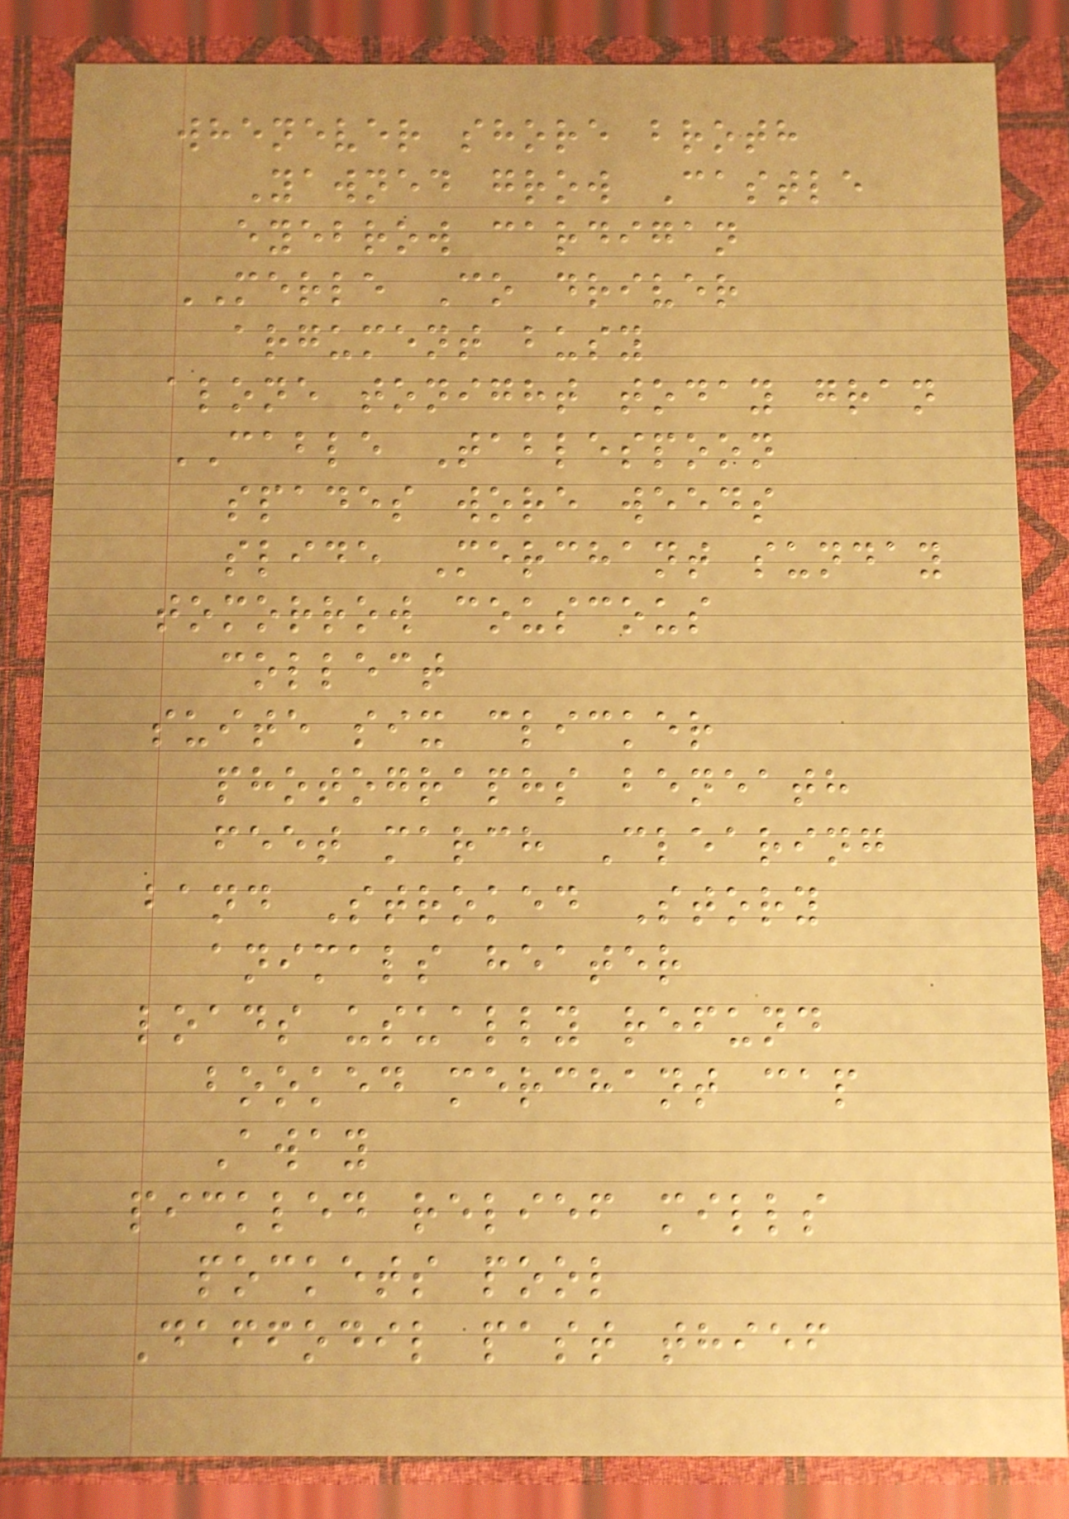whenever shore broth
Yawned grow Castle
eyebrow cardigan
MERLE Co driver
argument busy
alone tonight today gran
CABLE Tablespoon
spades wore weeds
slide Merchant sunday
tomorrow couscous
collect
suite six clicker
photographs beneath
feet march Clearing
band Stroked Story
animals heater
loads usually refund
booked merchant cap
Away
pickled relief mills
pockets pool
Daffodil past thief
